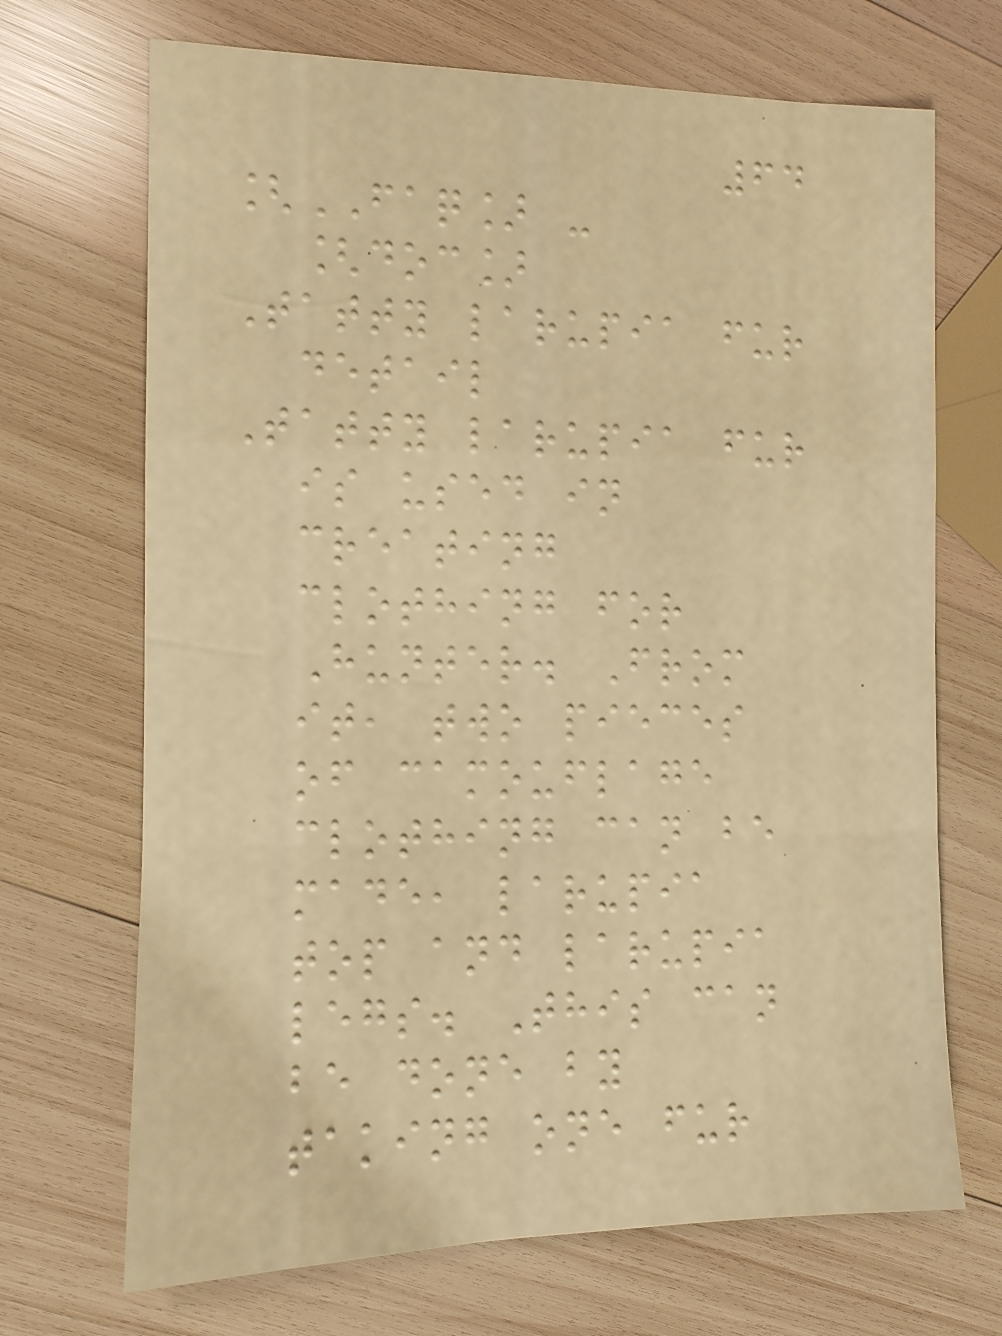64
[FAQ] -
[doc]
Tatty larupia fur
detail
Tatty larupia fur
is used in
creating
clothing for
Hunter. From
it, two pieces
of camouflage
clothing can be
made, larupia
top and larupia
legs. This can
be done by
taking one fur
